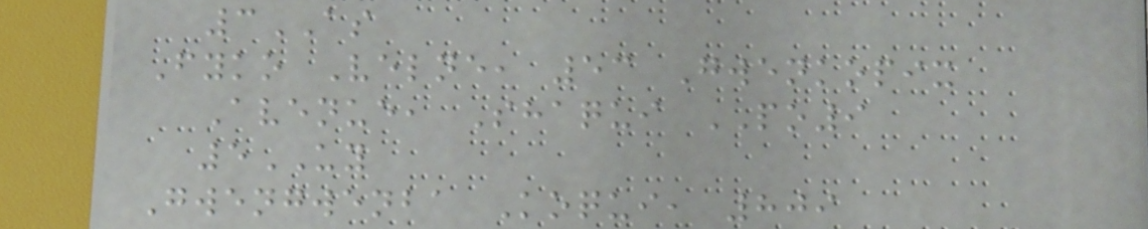3AS
Fyko Velne, 53 Gwenkopix
Avenue, Shaqui PO9
5UY
Gwengwenba Koqui, 809
